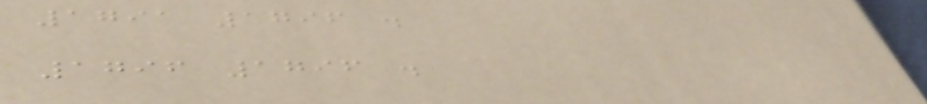1791 1796 .
1796 1796 .
